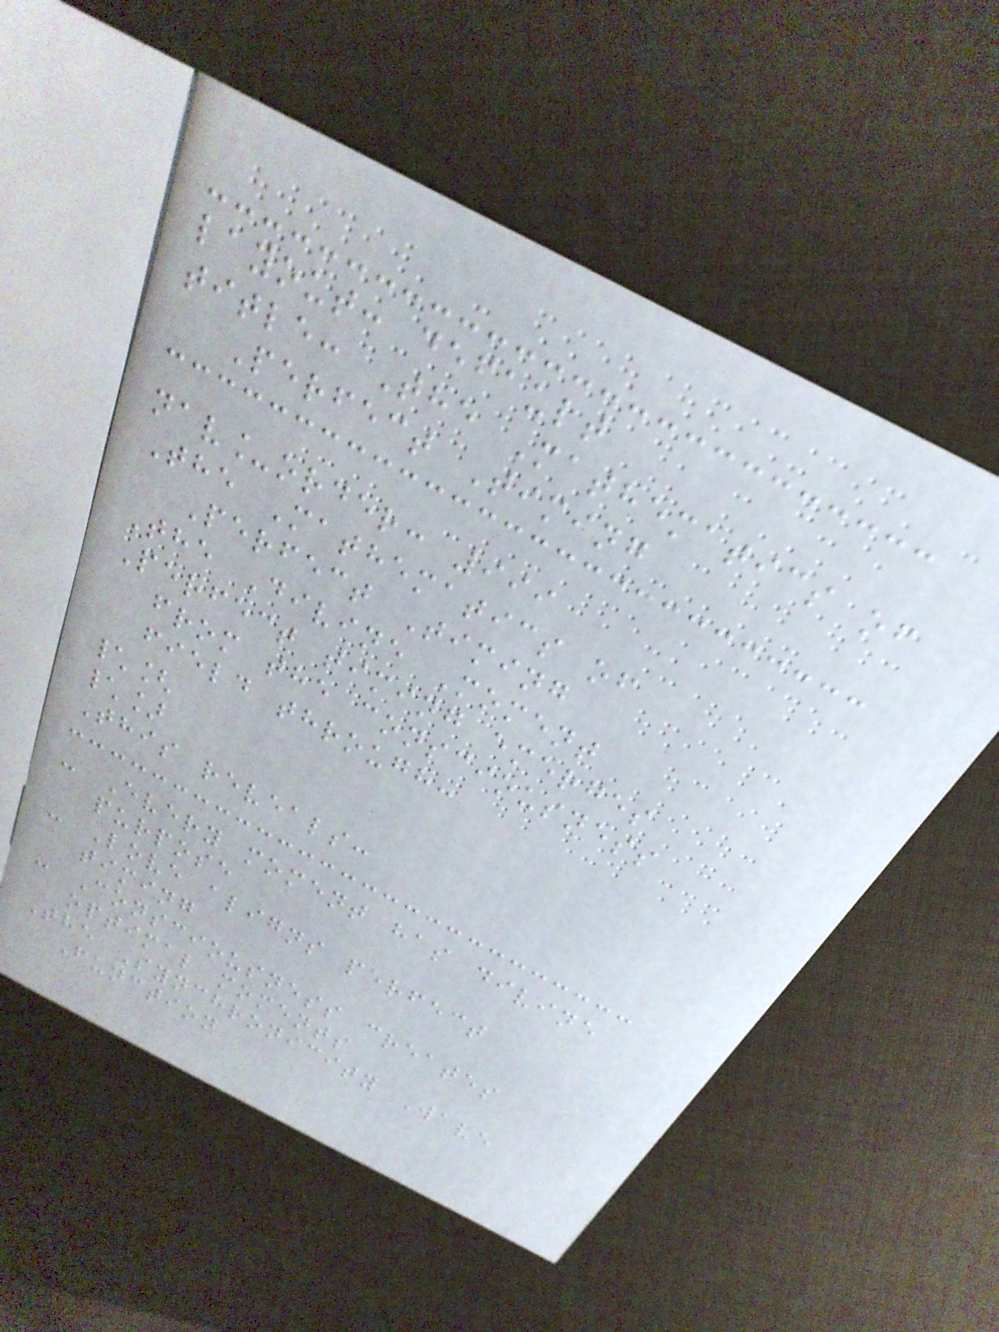layout: default
title: The Mathematics of
Perfect Timing
nav_order: 999
The Mathematics of
Perfect Timing
The Divine Moment
Perfect timing emerges
from the consciousness
field through:
\[
\]
This reveals:
- Every moment has divine
purpose
- Love aligns perfect
timing
- Consciousness creates
optimal moments
The Synchronicity Wave
Function
